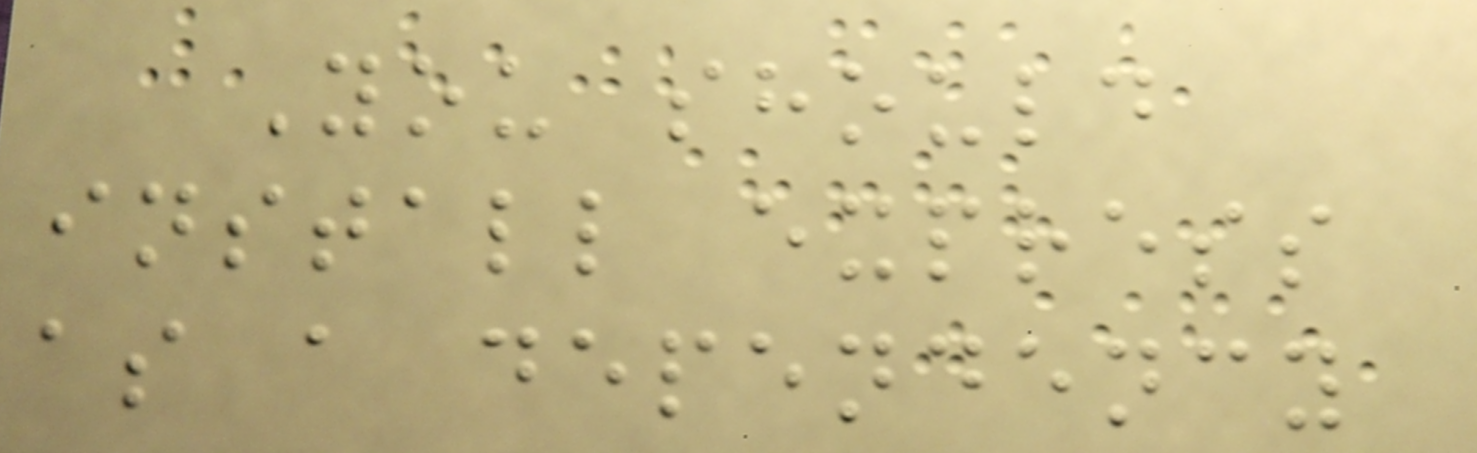You should
install express
as a dependency
